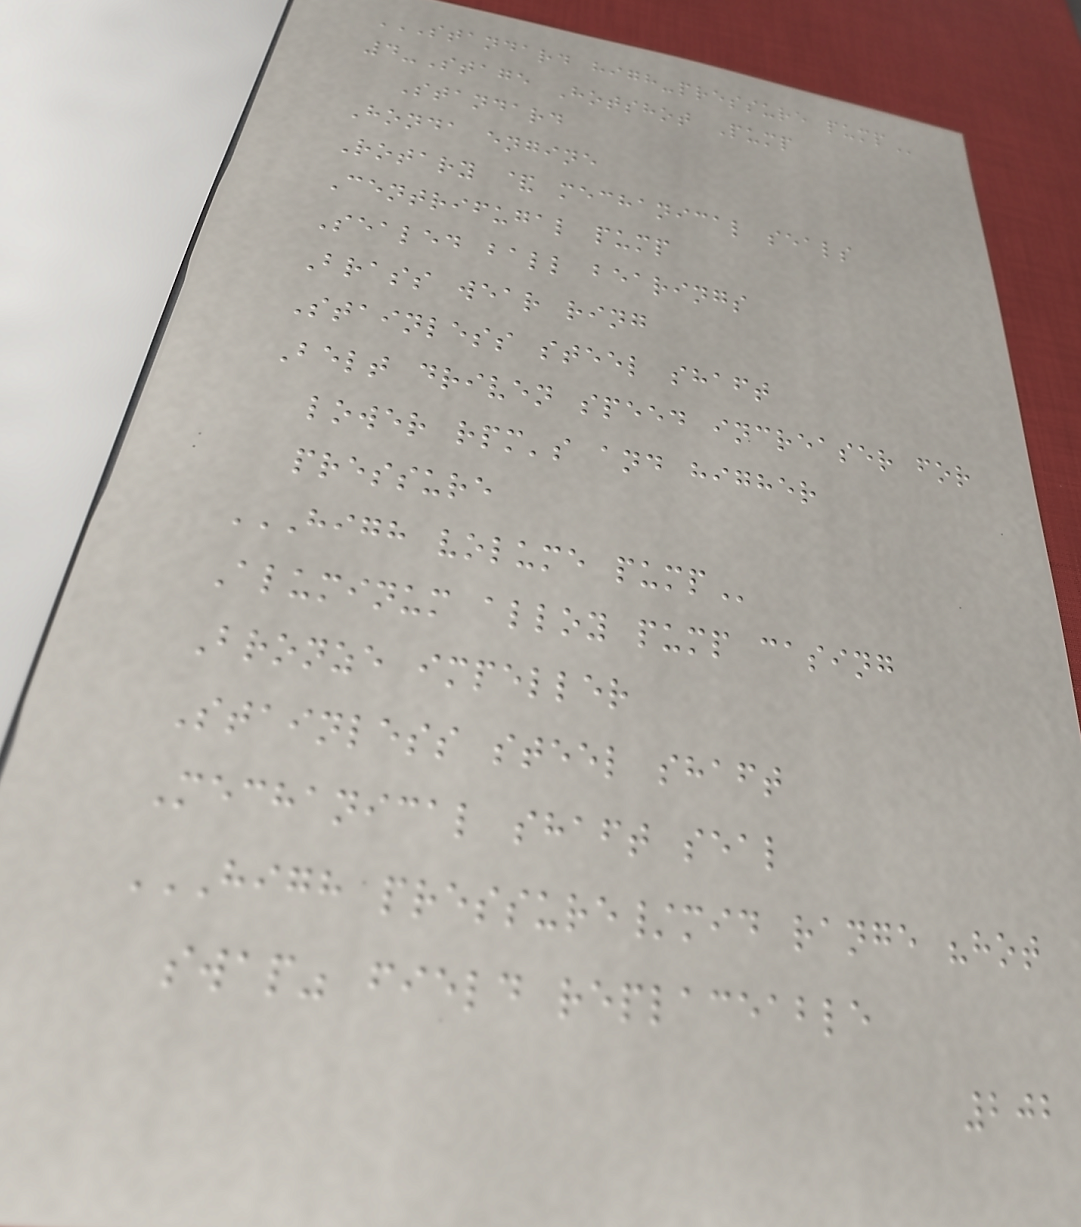STANDARD HIGH-PRESSURE PUMP
4-Stage Hotshot Pump
Standard
Honda engine
Rotary & mechanical seals
Centrifugal pump
Sealed ball bearings
Brass wear ring
Stainless steel shaft
Belt driven speed increaser for
lower rpm's and higher
pressure
HIGH VOLUME PUMP
Aluminum alloy pump casing
Bronze impeller
Stainless steel shaft
Mechanical shaft seal
HIGH PRESSURE/MID RANGE "HOT
SWAP" FIELD REPLACEABLE
202
